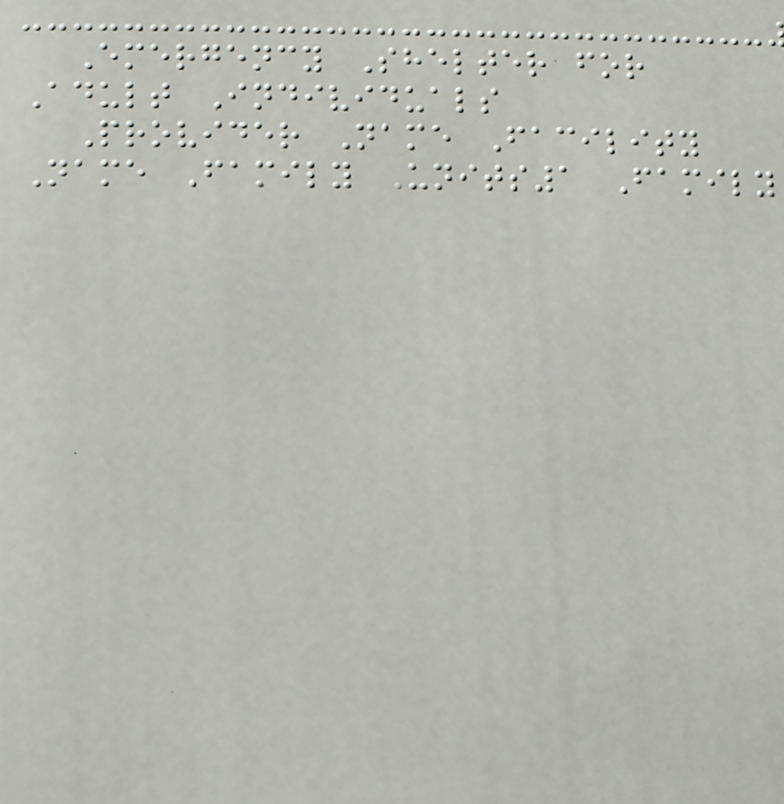Emergency Shelter for
Adult Individuals
Provider Name Facility
Name Family Units1 Family
